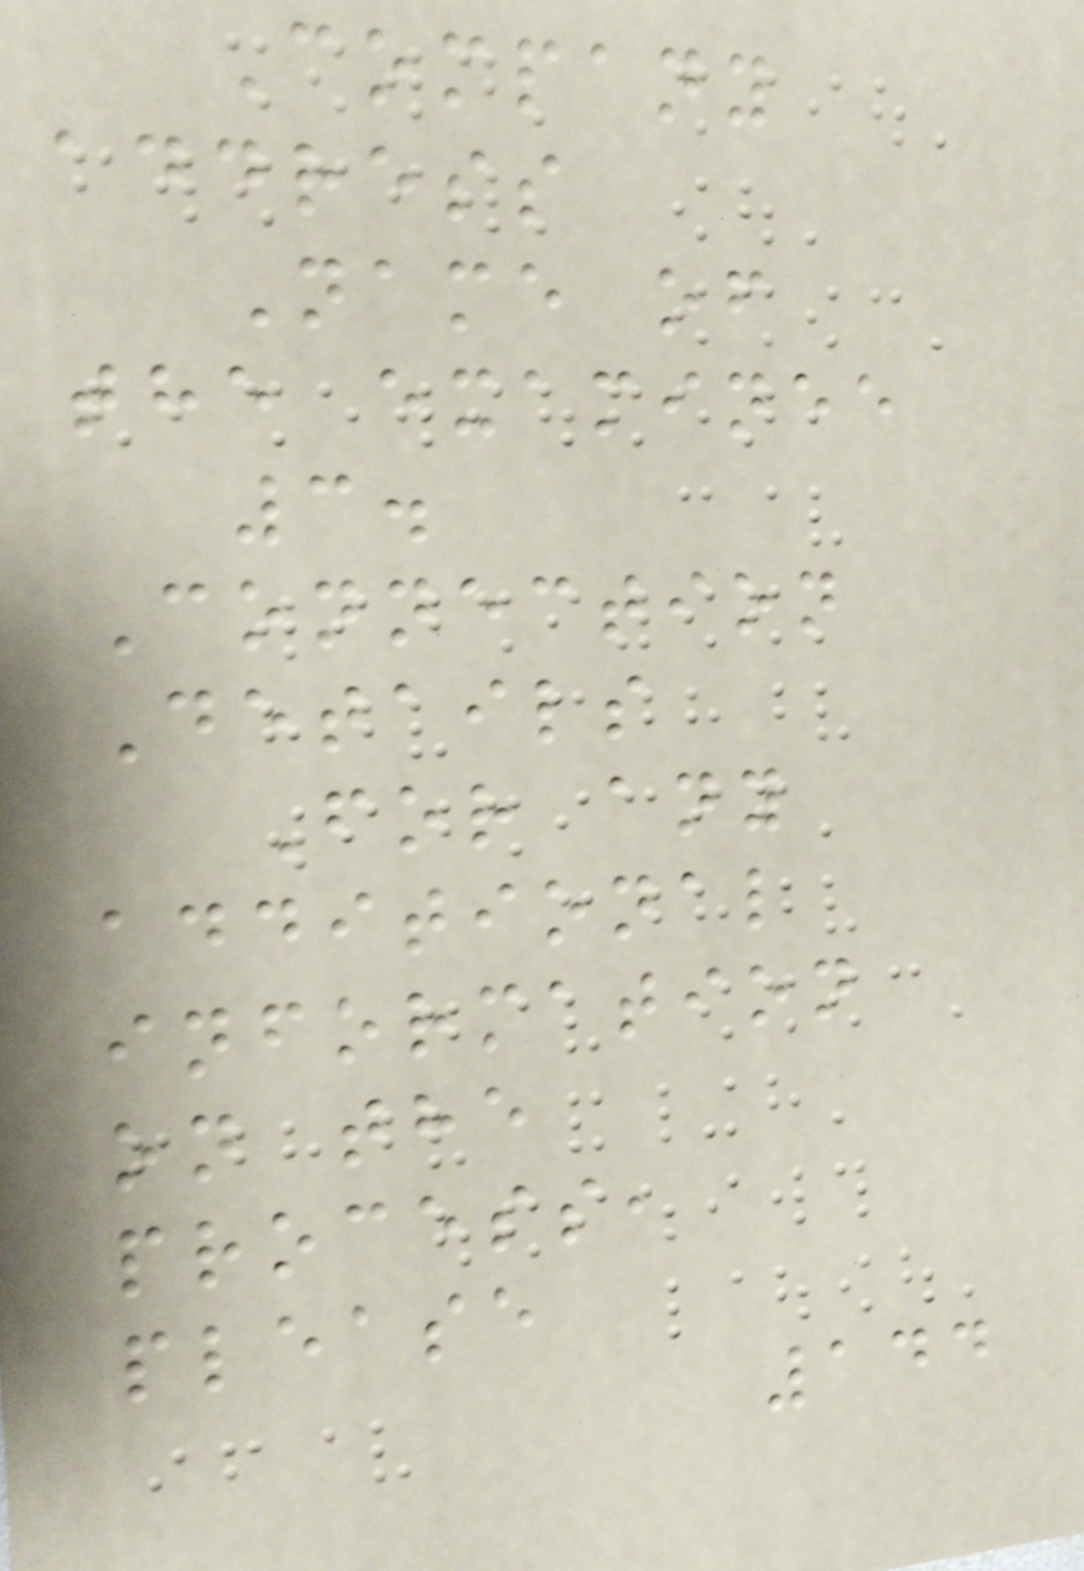Company
address
Name of
the examinee
3.
Connection
Details
For any
additional
information
on the
process,
please
144
